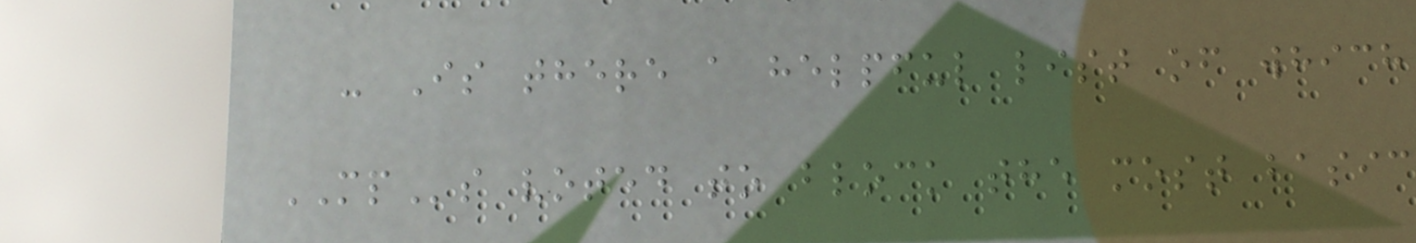- Is there a helpful list of which
MPs voted to block the most basic
